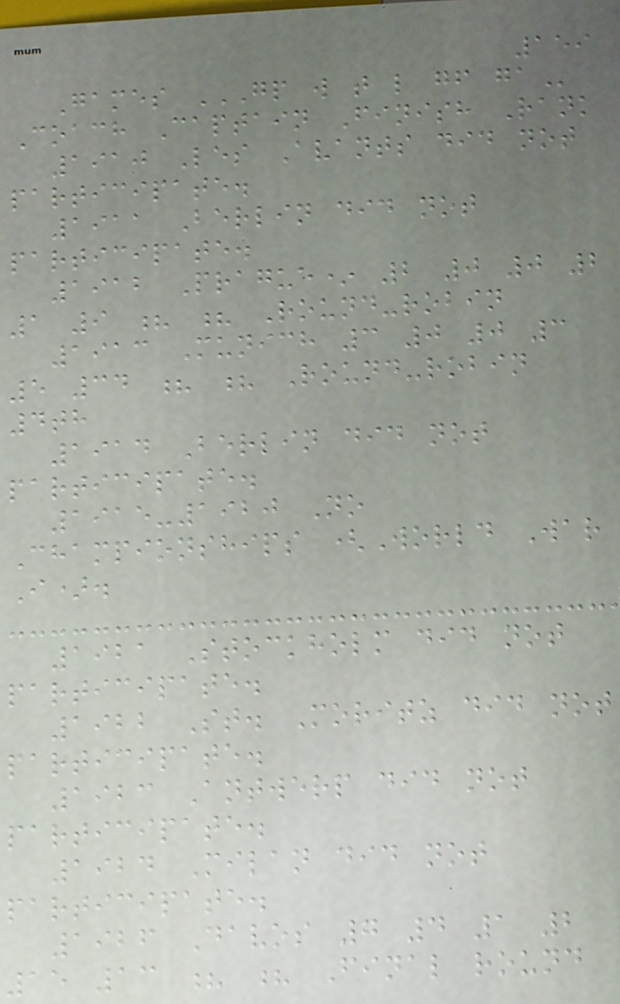159
Games GP W T L GF GA
Coach Captain Finish Rank
1910 Les Avants did not
participate.
1911 Berlin did not
participate.
1912 Prague* 2 0 0 2
1 9 ? ? Round-robin
1913 Munich 3 0 0 3
5 34 ? ? Round-robin
4th
1914 Berlin did not
participate.
1915-1920 No
Championships (World War
I).
1921 Stockholm did not
participate.
1922 St. Moritz did not
participate.
1923 Antwerp did not
participate.
1924 Milan did not
participate.
1926 Davos 7 4 1 2
15 13 ? ? Final round
